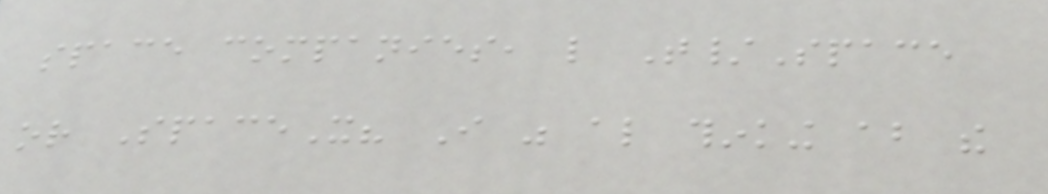space companies, like T/Space
or SpaceX? I was also thinking about the
